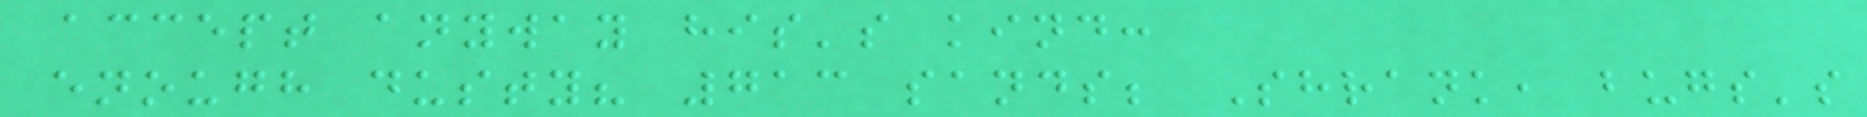accept anyway his's kind:
enough dusty? 713 sands; Shrank, bugs's
